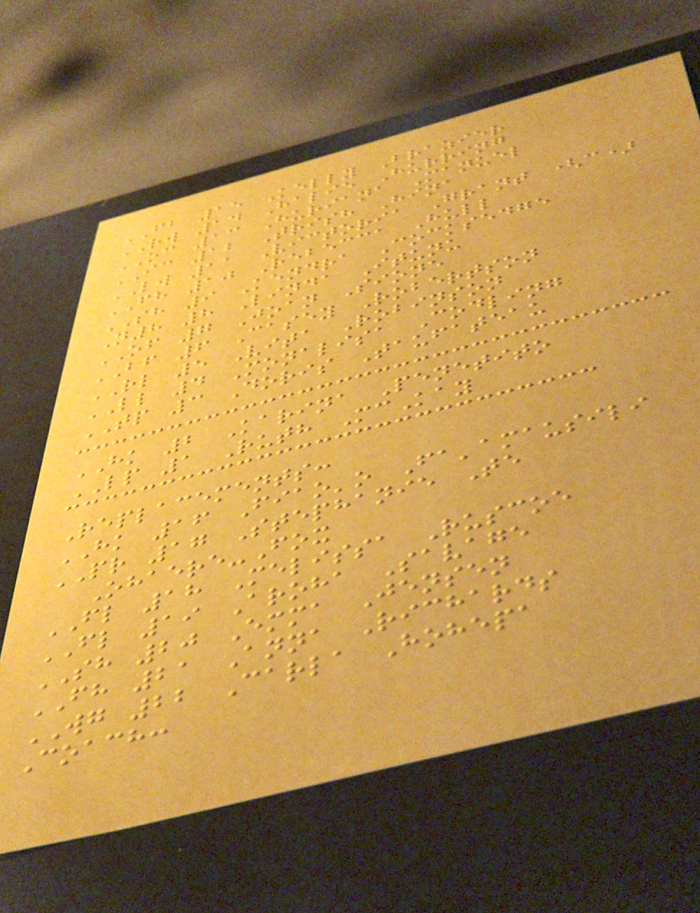FB 15 Kelly Brazier
RW 14 Halie Hurring
OC 13 Huriana Manuel
IC 12 Trish Hina
LW 11 Victoria Grant (c)
FH 10 Rebecca Hull
SH 9 Kendra Cocksedge
N8 8 Linda Itunu
OF 7 Joan Sione
BF 6 Casey Robertson
RL 5 Vita Robinson
LL 4 Monalisa Codling
TP 3 Doris Taufateau
HK 2 Karina Penetito
LP 1 Ruth McKay
Replacements:
HK 16 Fiao'o Fa'amausili
PR 17 Stephanie Te
Ohaere-Fox
FL 18 Melissa Ruscoe
FL 19 Aroha Savage
SH 20 Emma Jensen
FH 21 Anna Richards
WG 22 Carla Hohepa
Coach:
